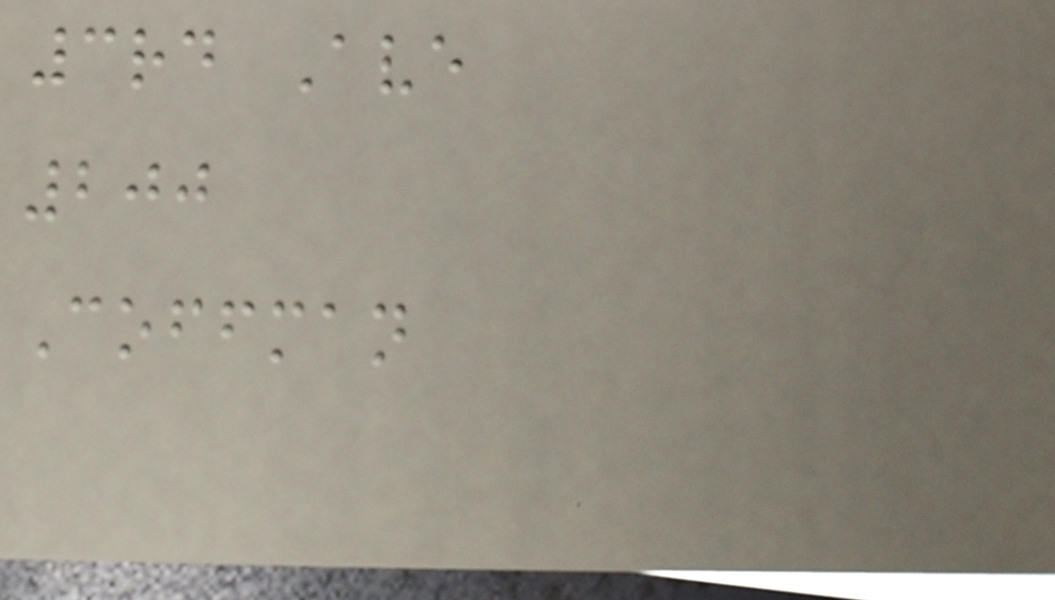3rd Ave
200
Coffman
